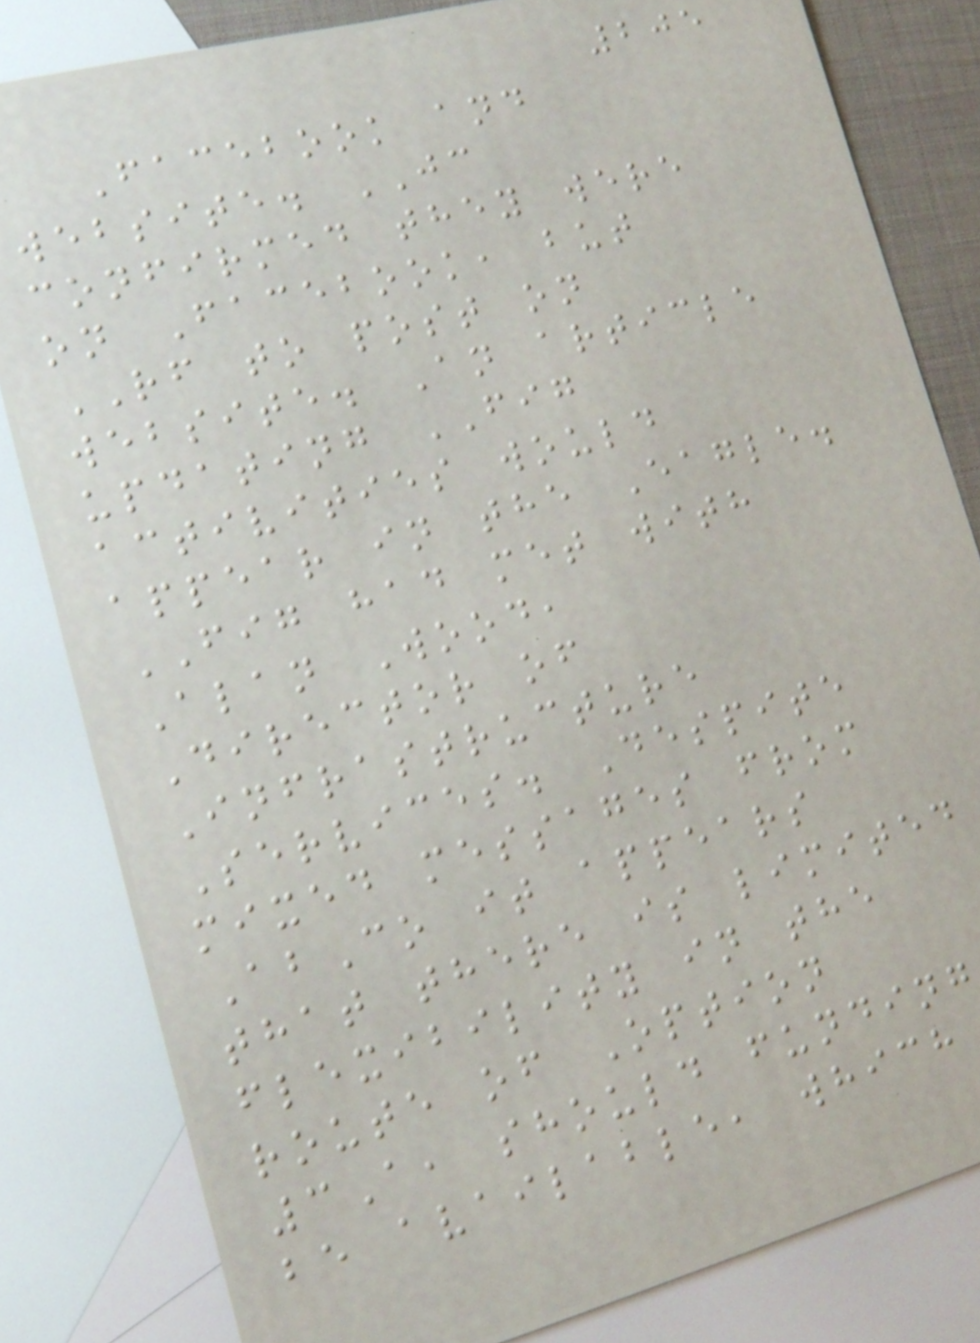205
Facebook and
website. JC
confirmed they were
on Facebook, but
RF to post on
website. An article
updating FIG
activities would
appear in the Eagle.
FIG had met with
Alan Wood,
Director of
Infrastructure
Services. Despite
mixed messages from
AbCo it appears
that there is limited
flexibility in the
route of Option
3A, should funding
be available, which
